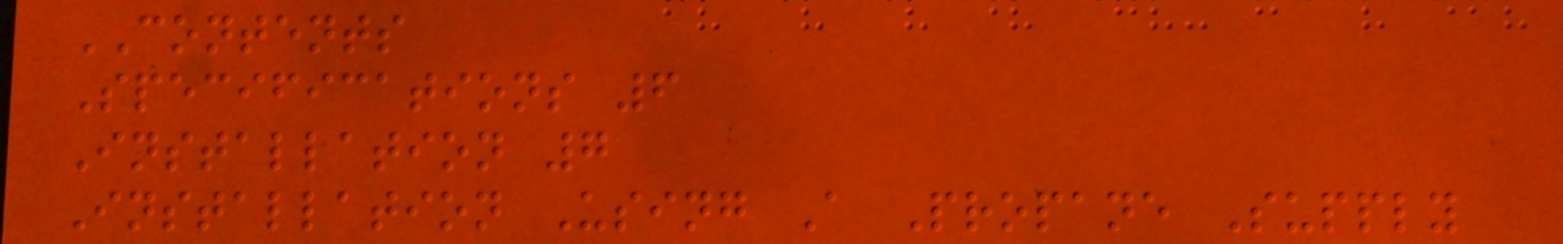CONTENTS
Specifications 6
Installation 7
Installation Using A Propane Supply
